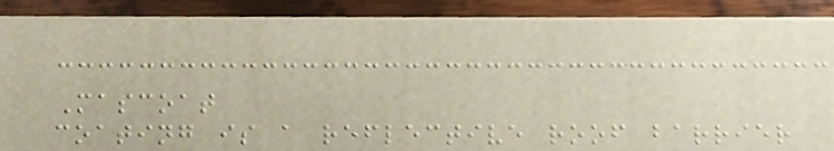Mascoat
coating is a reflective roof barrier
